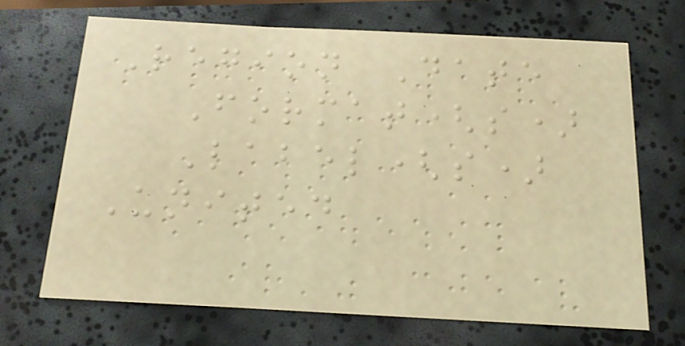Region Date
Format(s)
Label(s)
United
